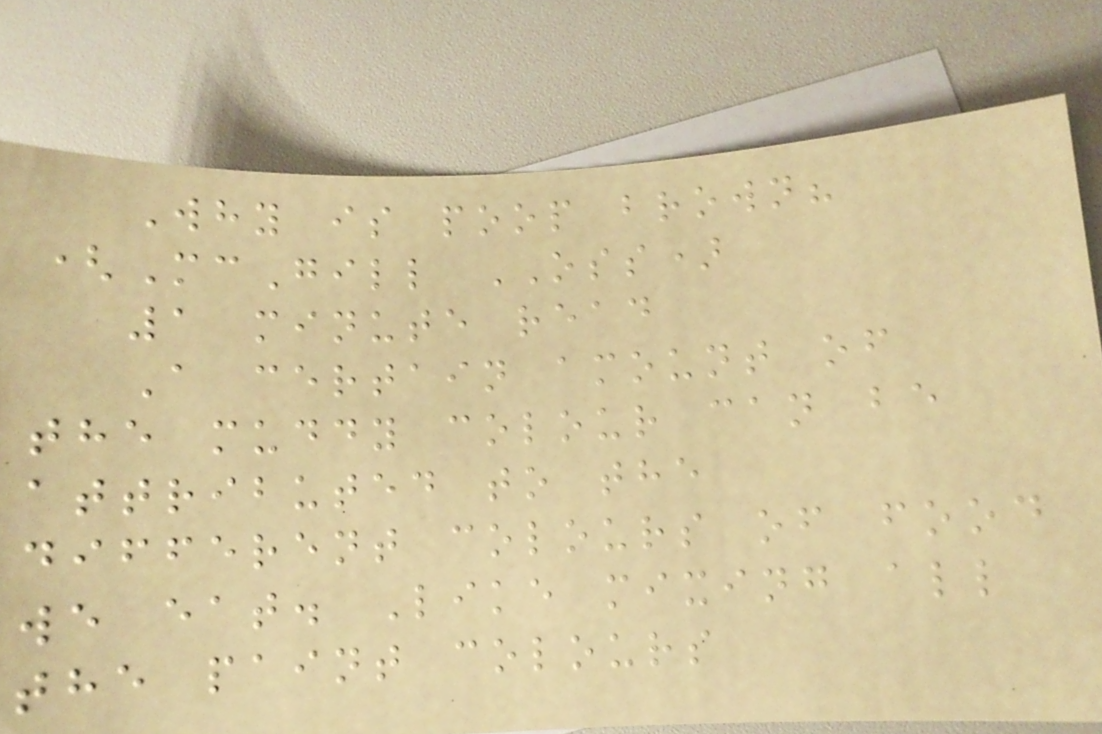Why is poop brown?
(McGill OSS)
1 minute read
A certain amount of
the muddy colour can be
attributed to the
different colours of food
we eat. Like mixing all
the paint colours
